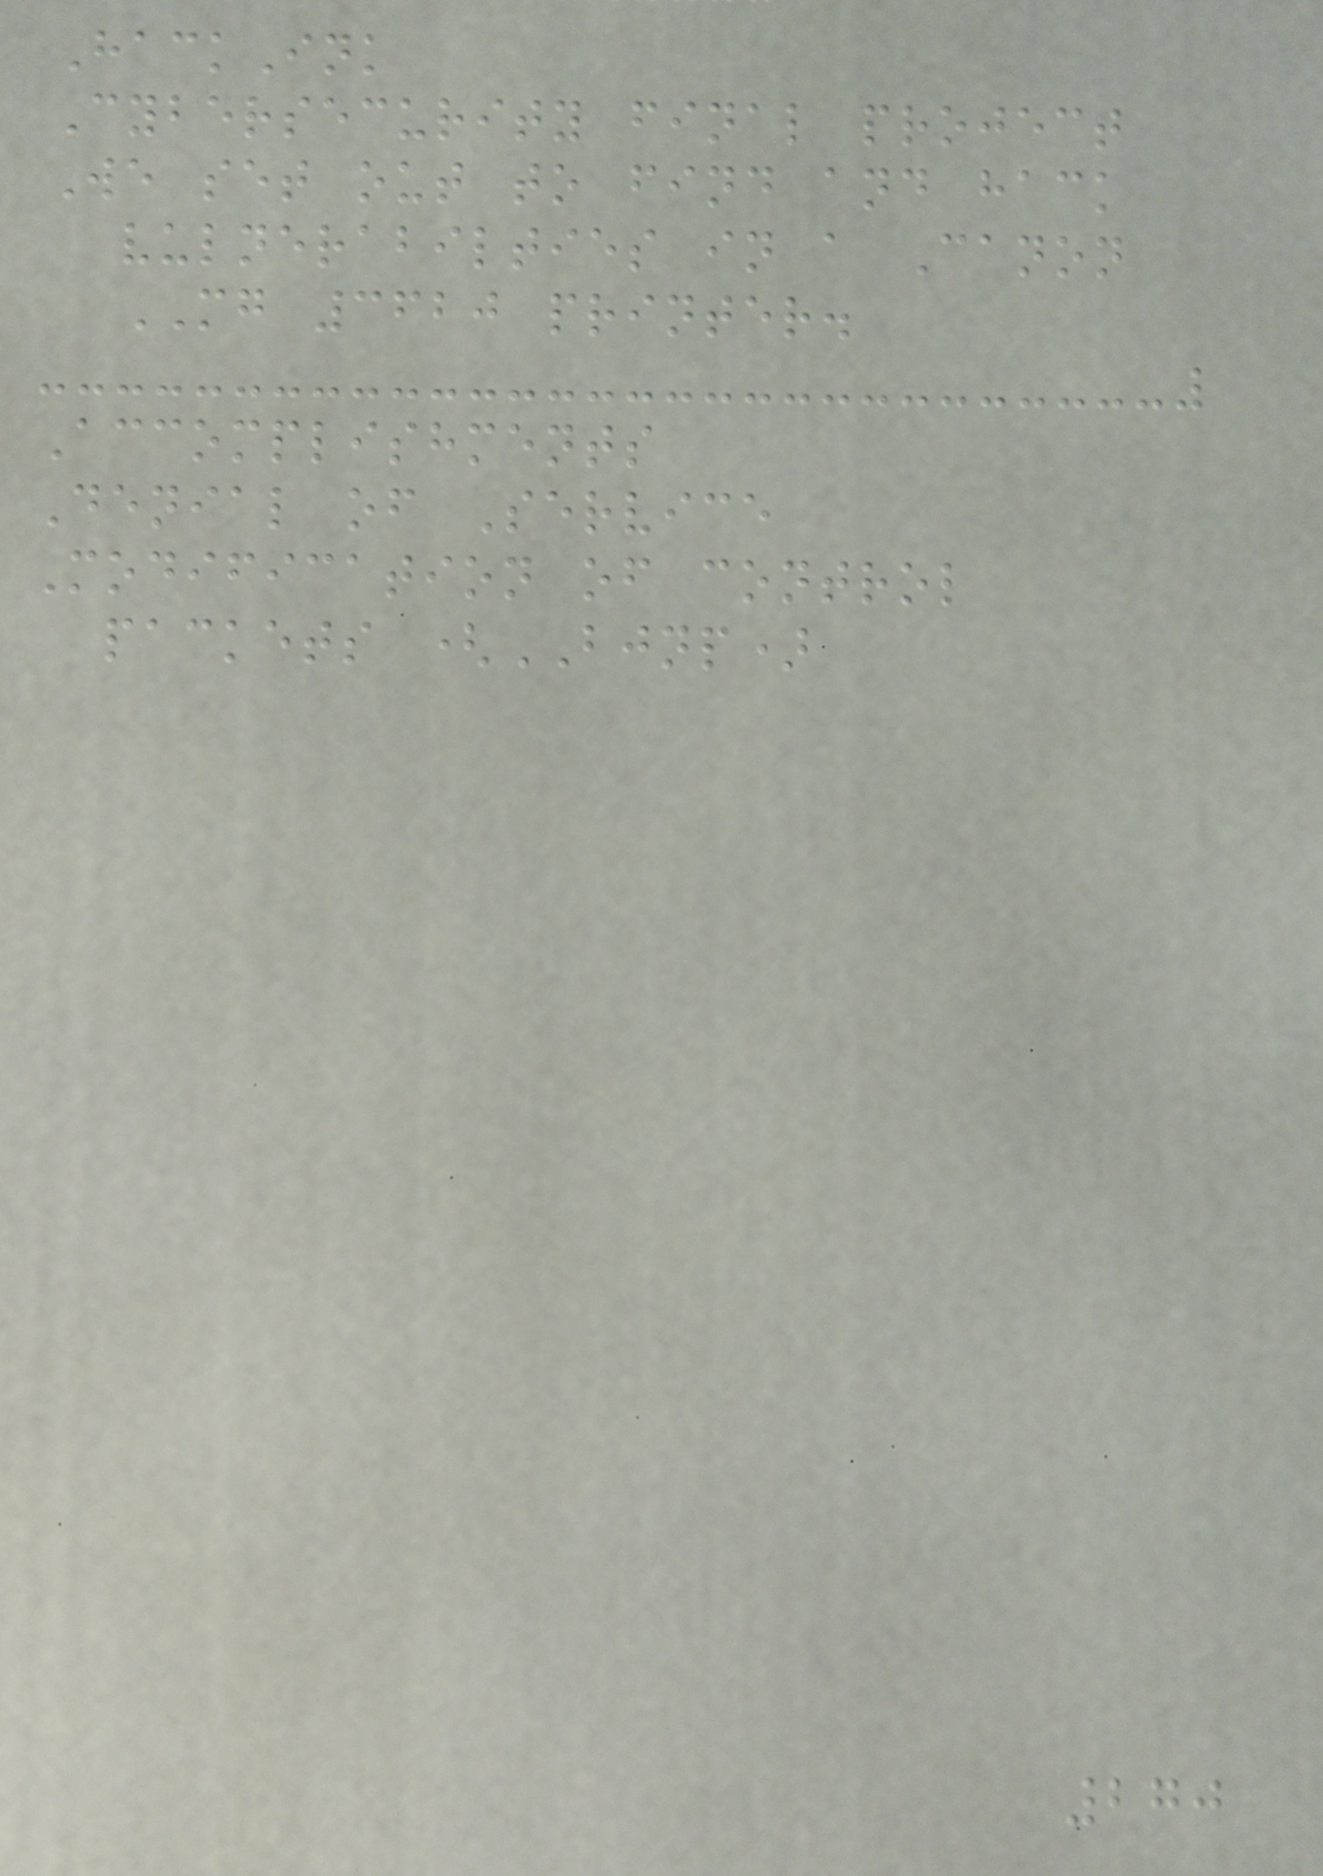HackInk
Cybersecurity final project
We set out to find and hack
vulnerabilties in a Canon
MG 3620 printer.
Accomplishments
Denial of Service
Modification of control
packets (BJNP)
270
